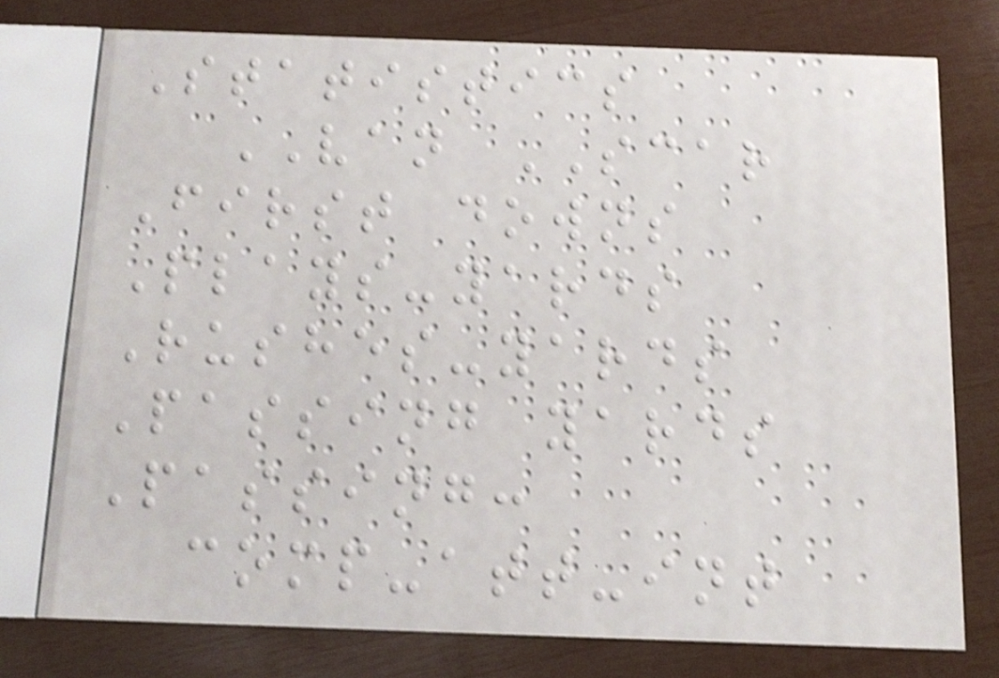Statistics
VAN SCAR
First downs
Plays-yards
Rushes-yards
Passing yards
Passing:
comp-att-int
